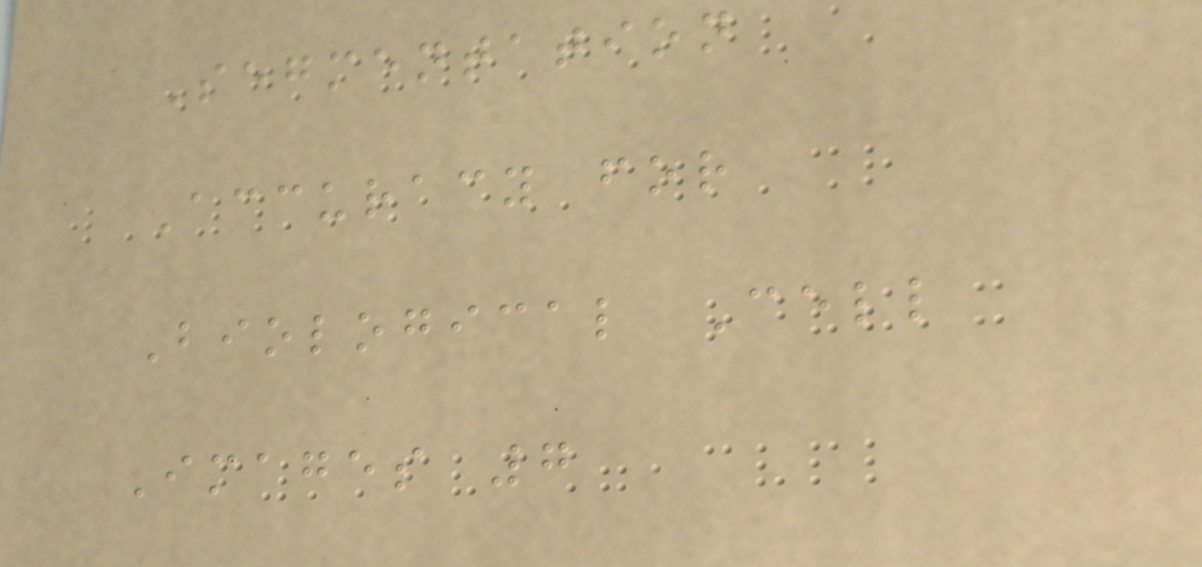Segmentation
Accuracy for
Biological Cell
Images 7
